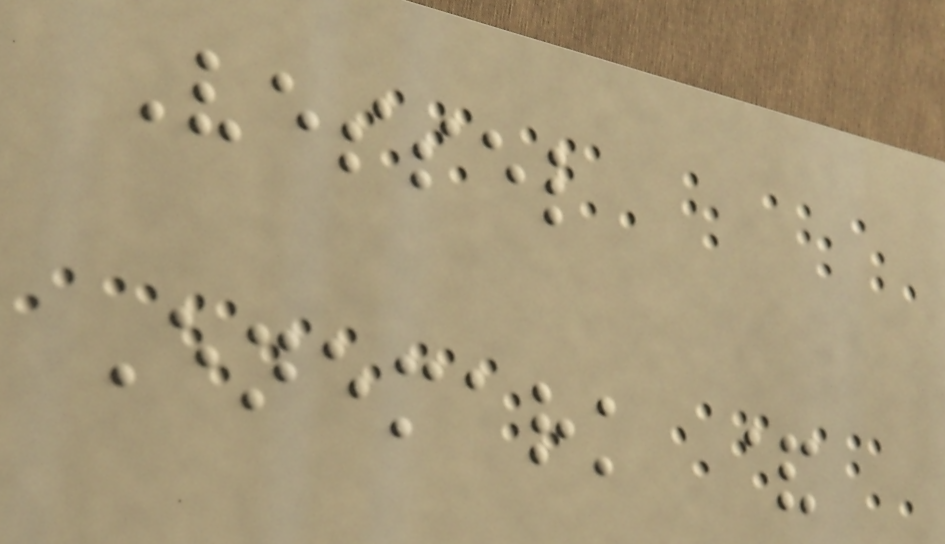Vessel
Enemark &
